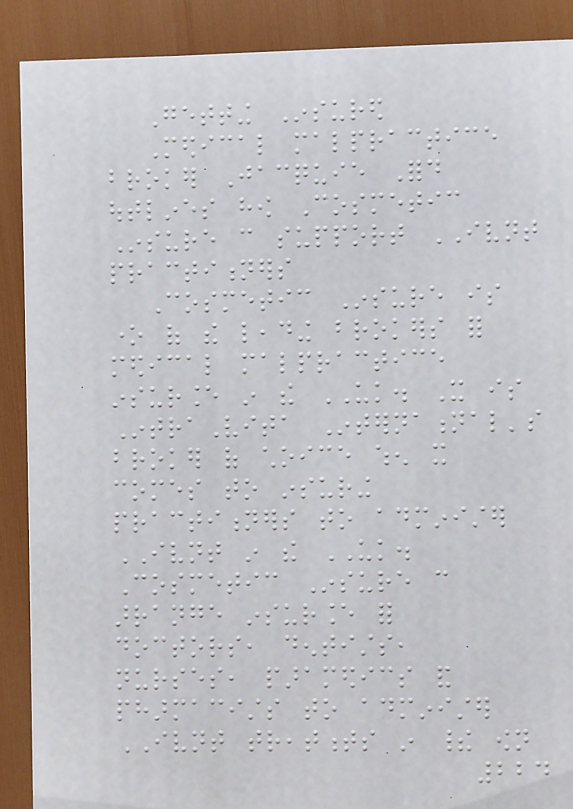Getting Insured
Medical malpractice
broker Jacquie Ford
outlines how Cosmetic
Insure can support IVNT
practitioners
Cosmetic Insure is
one of the leading brokers for
medical malpractice
insurance in the UK. It is
IntraVita International's
broker of choice when it
comes to insuring
practitioners to administer
IVNT in the UK.
Cosmetic Insure can
arrange insurance for
doctors, dentists,
nurses, paramedics and
pharmacists to administer
IVNT treatments in their own
224
